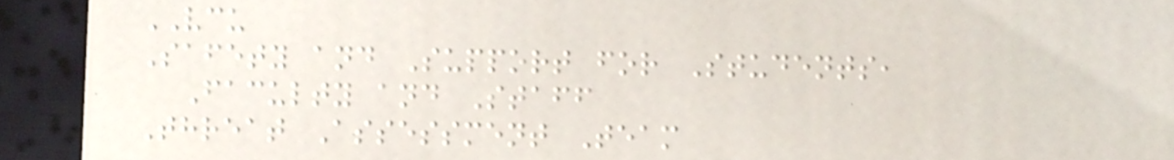VCU
Safety and Support for Students,
Faculty and Staff
Threat Assessment Team
